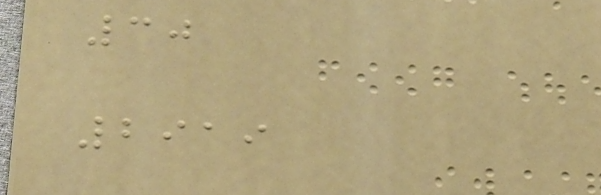30
2919
